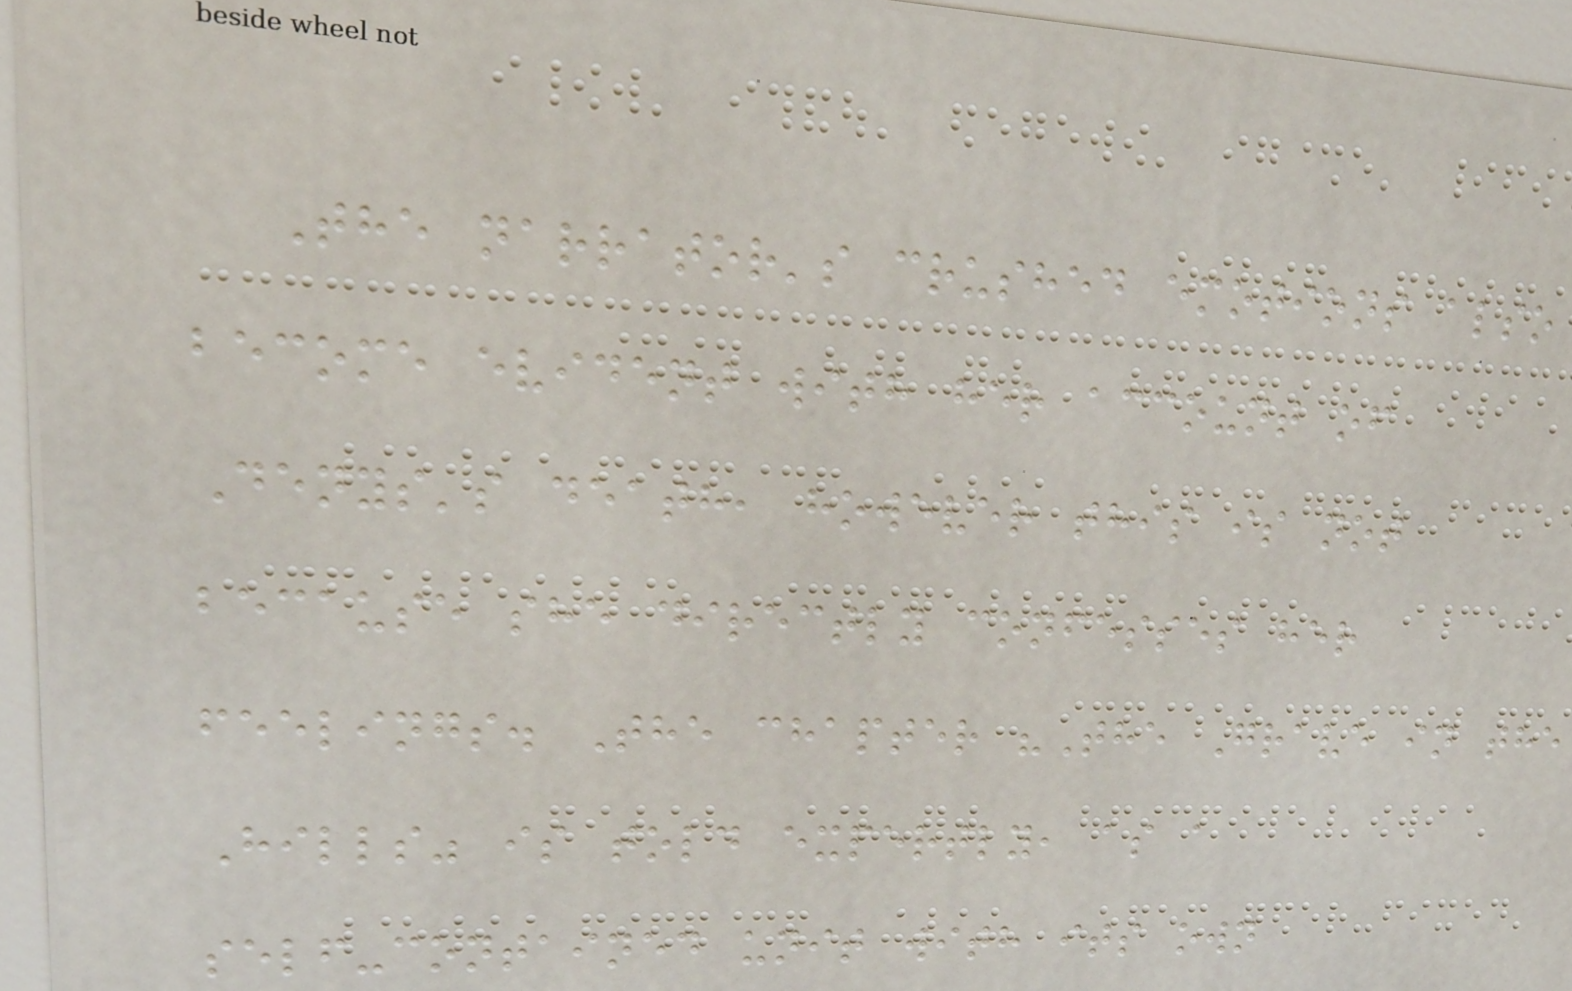The narrator's crushed emotions also
become evident with her account of
Denys's death, however this is not
because she directly confesses her
feelings. The chapter "The Grave in the
Hills" is told expertly, as a
self-contained unit with its own
